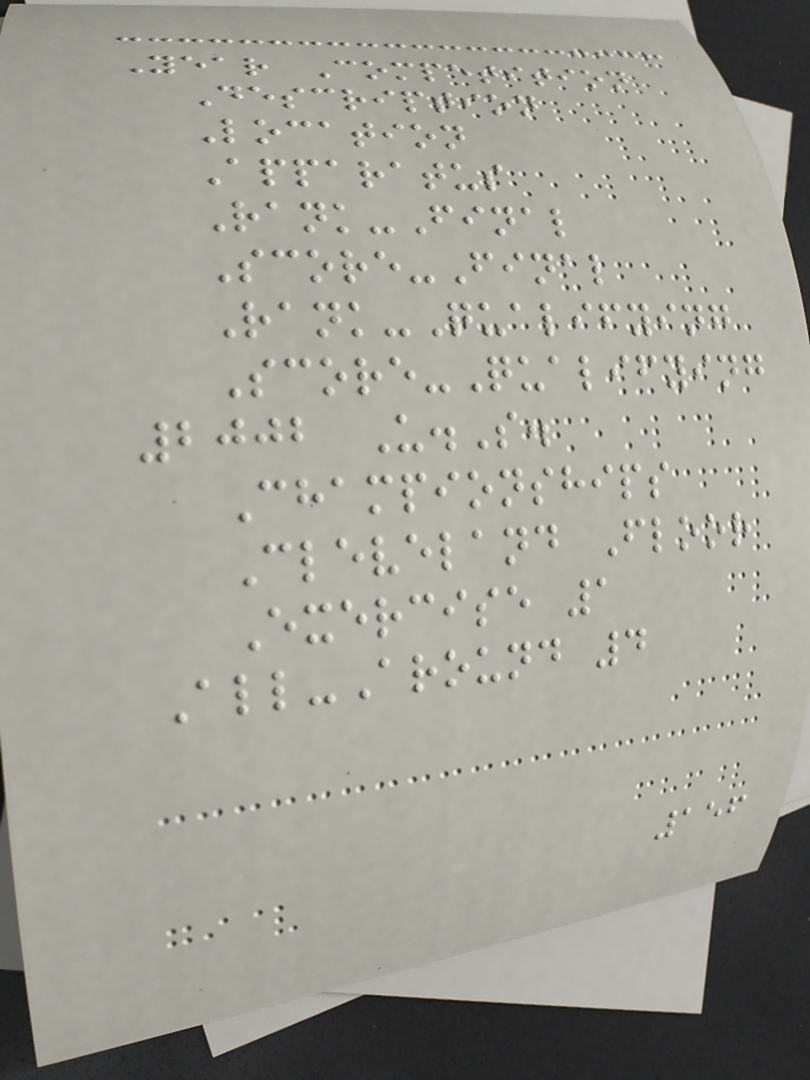Year Competition
Description
Location
Apparatus
Rank-Final
Score-Final
Rank-Qualifying
Score-Qualifying
2002 U.S.
Championships
Cleveland Floor
Exercise 1
All-Around 4
156
